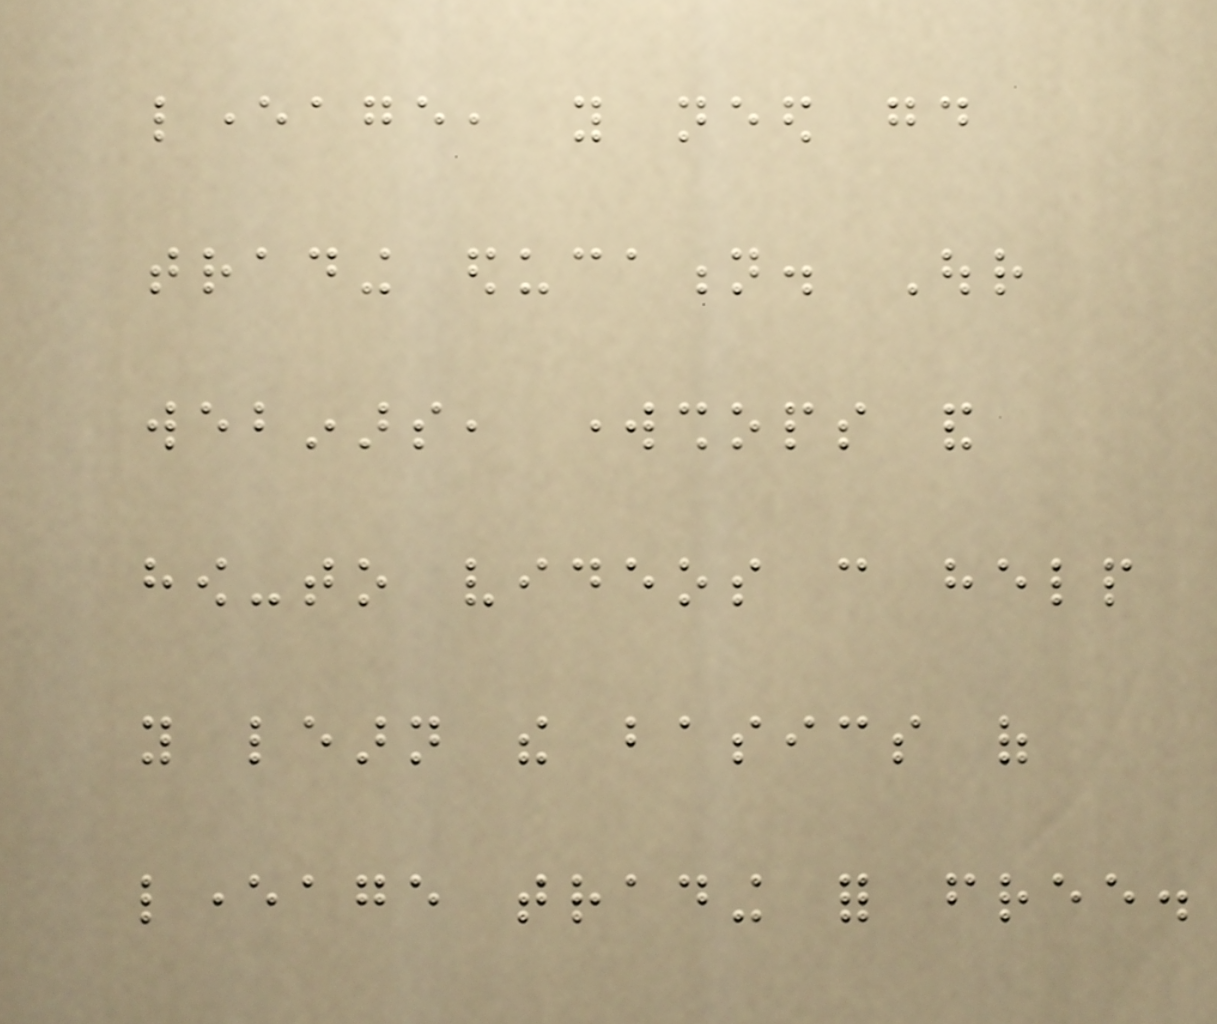leverage, you need good
trading education. Our
webinars, workshops and
how-to videos can help
you learn the basics of
leverage trading for free.
